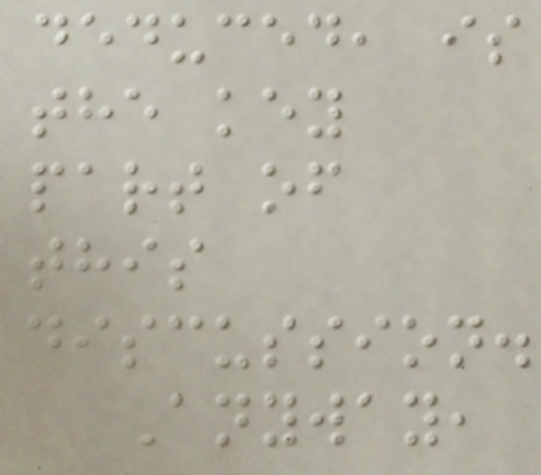deduced, is
the key
part of
this
discussion.
Anyway,
